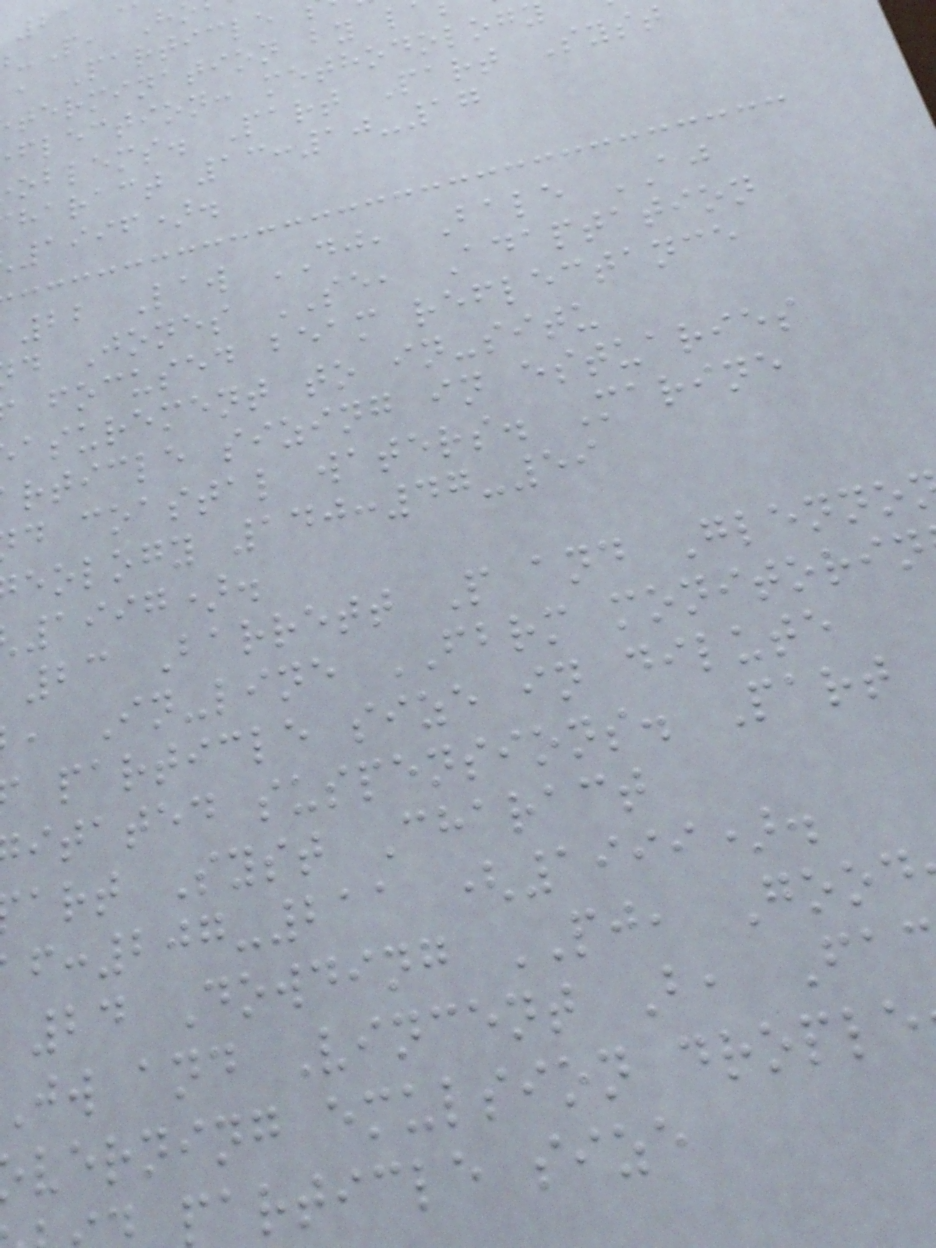, Particle
termination by l
flection: methodolog
oblems. Part Part Syst
haract 13:10-17
1996).
22 Law DJ, Bale AJ
d Jones SE, Adaptation
focused beam reflectance
asurement to in-situ
rticle sizing in estuaries
d coastal waters. Marine
eology 140:47-59
1997).
23 Barrett P and Glenno
, In-line FBRM monitorin
particle size in dilute
itated suspensions. Part
art Syst Charact
:207-211 (1999).
24 Dowding PJ, Good
jw and Vincent B, Fa
verning emulsion drople
particle size
